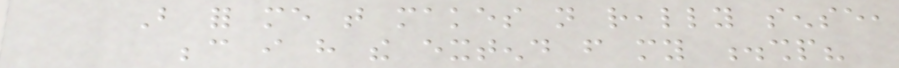But for me that makes not really sense,
because i have the extend from my .shp?
